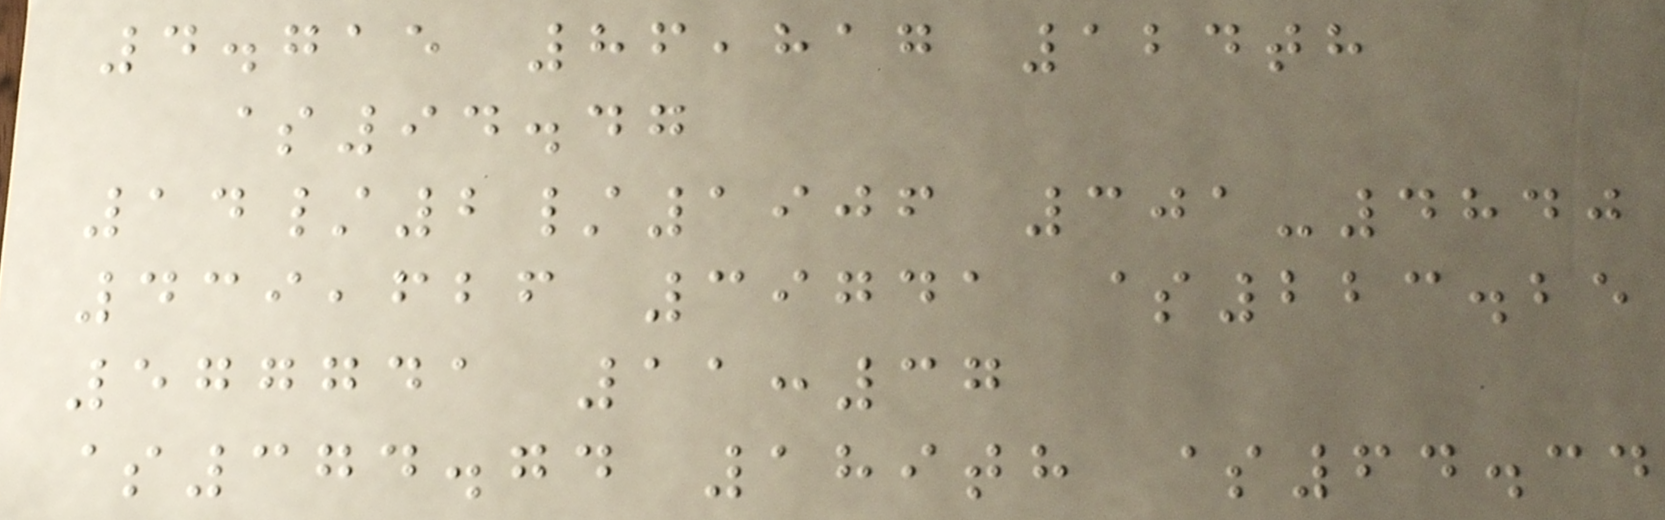4.715 86,817 124th
$94.47
14/2/1906 301-4840
439,626 39741 $223.25
577741 11:37
$374.74 189th $64.34
